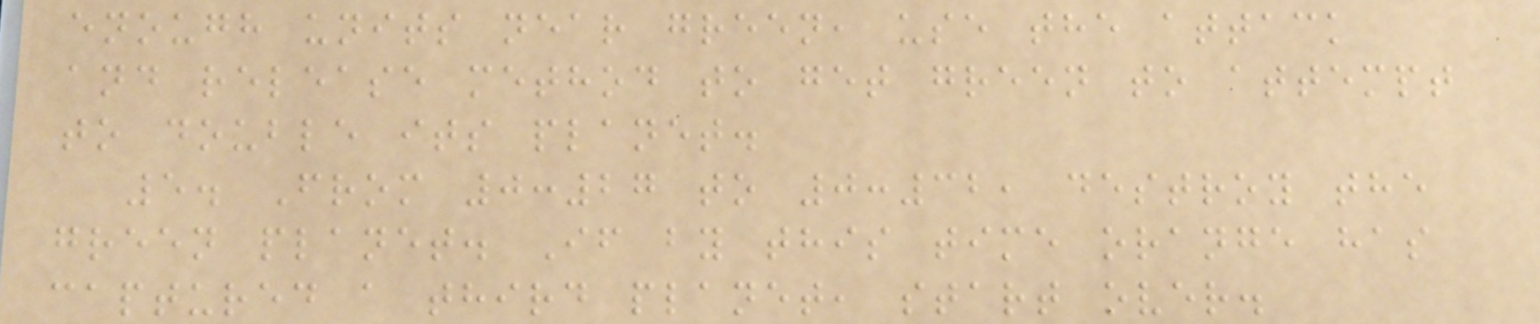enough units near green, use the attack
and release method to get green to attempt
to double its planet.
5. From 0:27 to 0:32, destroy the
green planet. If by this time orange has
captured a third planet, start over.
